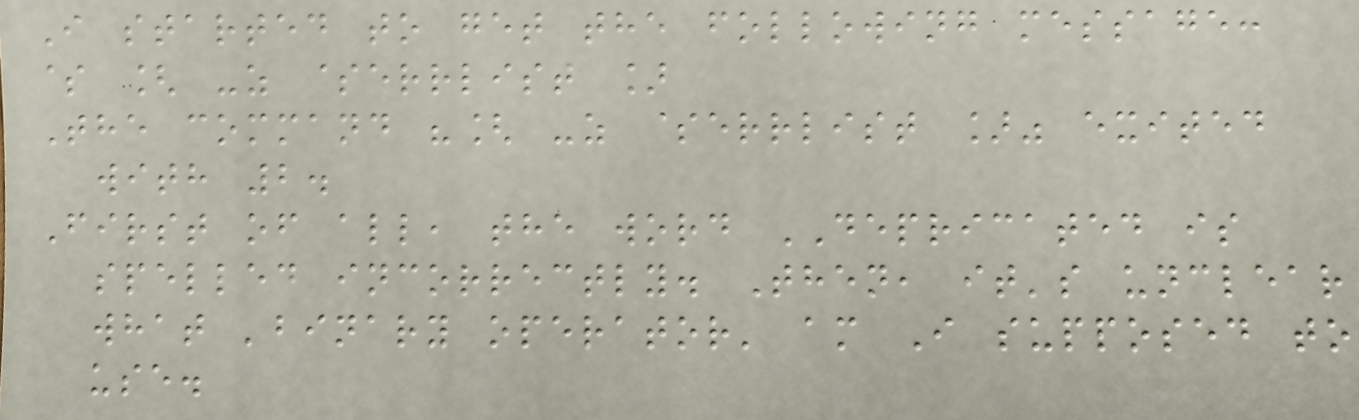I started to get the following message:
$ [ -z $errlist ]
The command "[ -z $errlist ]" exited
with 2.
First of all, the word DEPRICATED is
spelled incorrectly. Then, it's unclear
what 'binary operator' am I supposed to
use.
